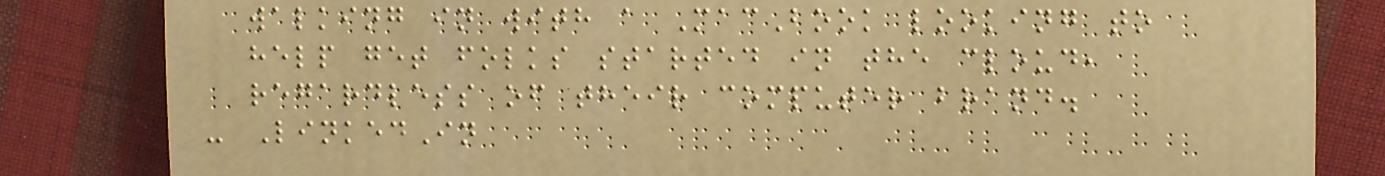walking in with a MacBook looking to
help get folks started in the cloud,
regardless of their computer brand.
- LinkedIn
